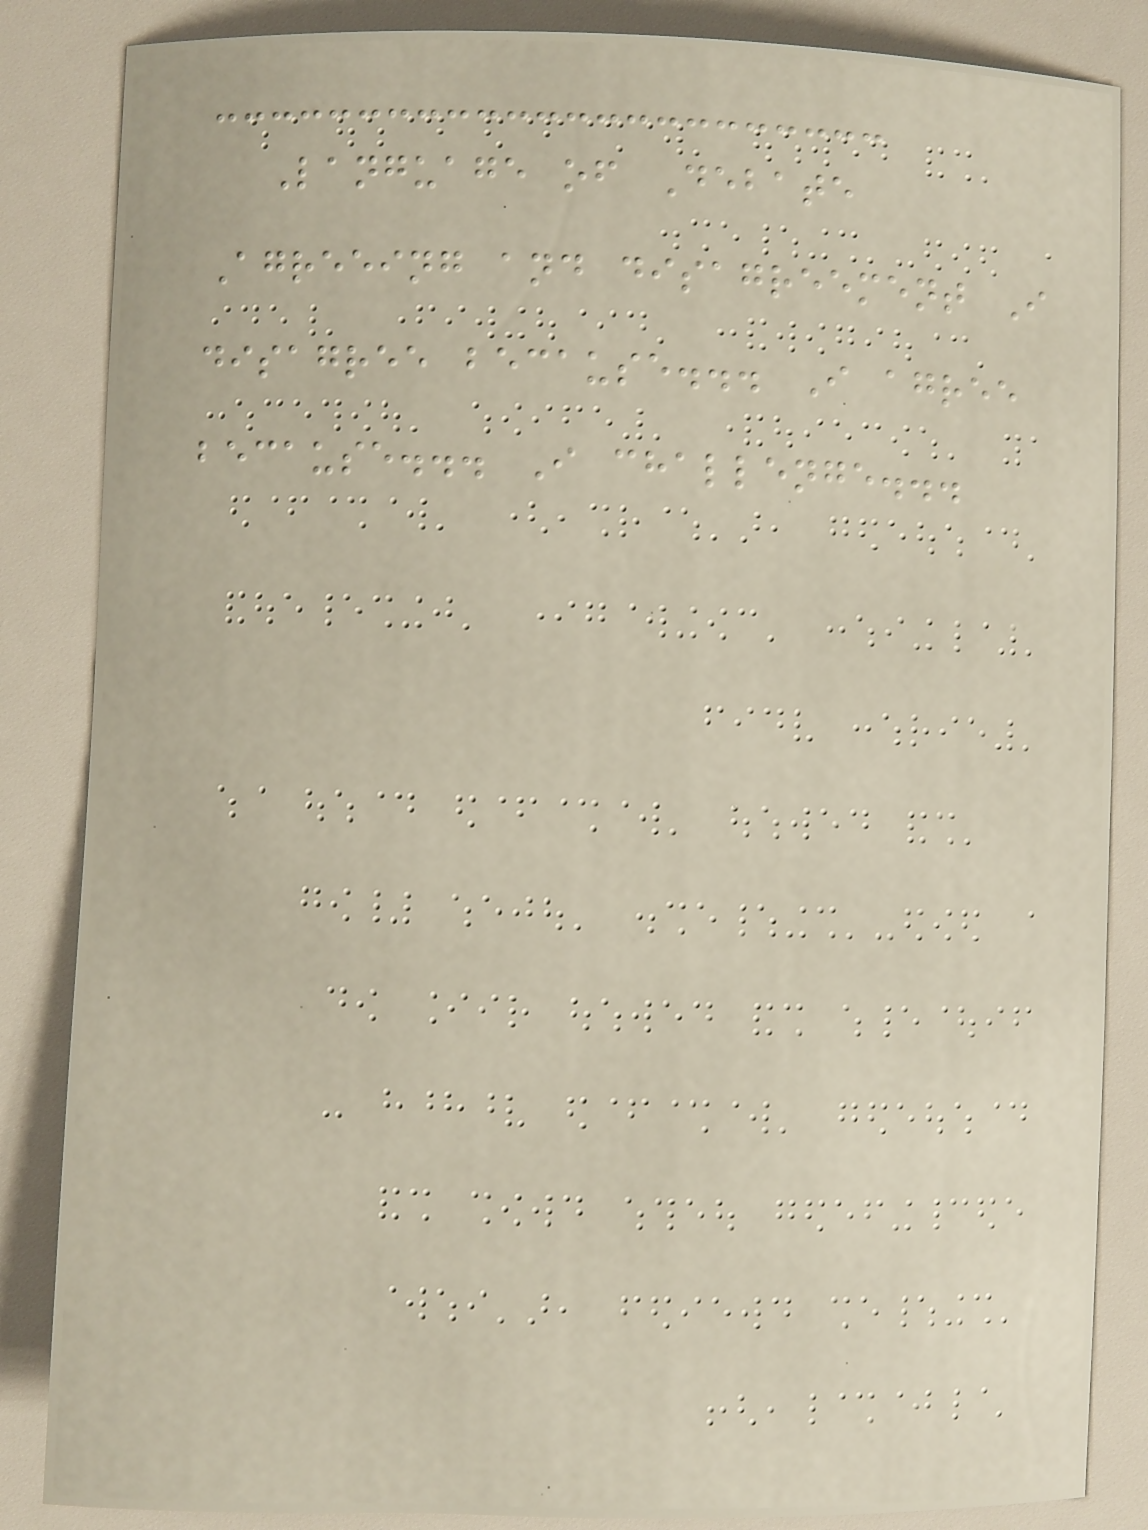Language of Debate
Agreeing and disagreement I
disagree because... I agree
because... I challenge...
